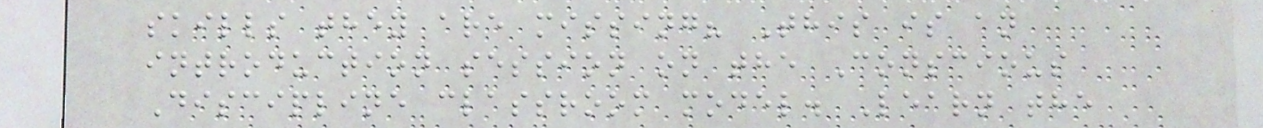skills they are missing? This is an
introduction session on the Conscious
Discipline classroom model. Learn the
